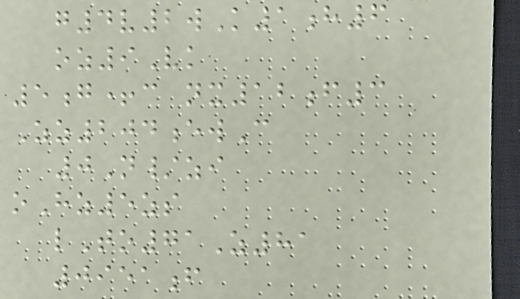g4v2wK1h6
oz9Vk
5g+c nx12f3
Zz204ewC
0N/zi
oHz5zs
lTo71Z81
0951f
